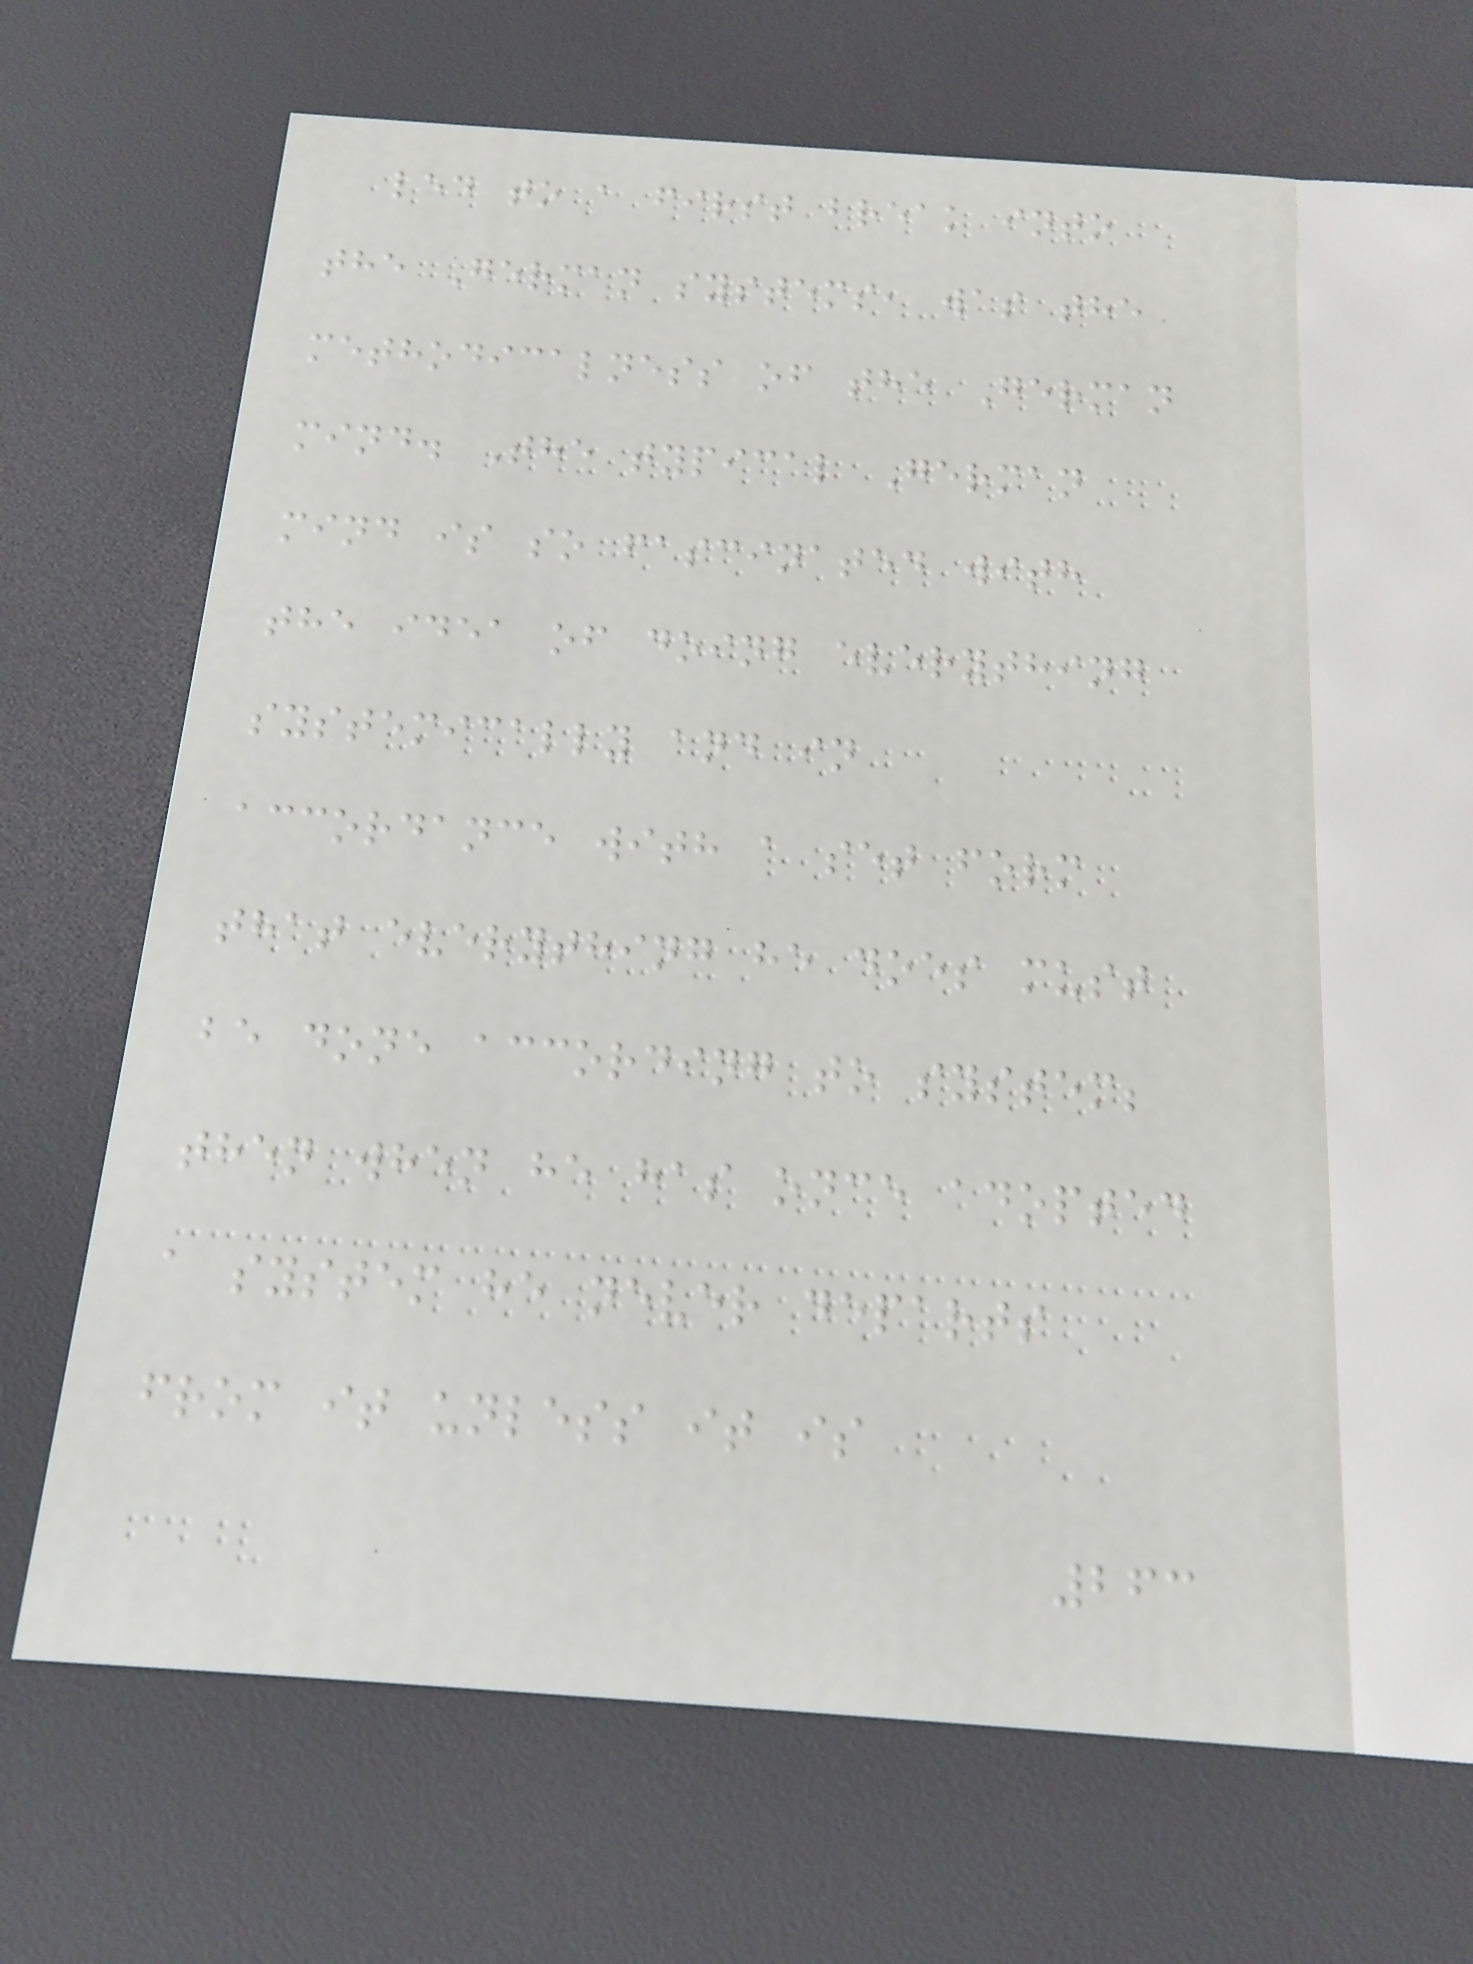led to a first break into
the German systems, was the
methodicalness of the German
mind. The typical German
mind is so fascinated with
the idea of doing everything
systemically and in
accordance with a set form
that everything he does must
be done according to system;
then when he has once adopted
a system he never departs
from it unless it is
263
